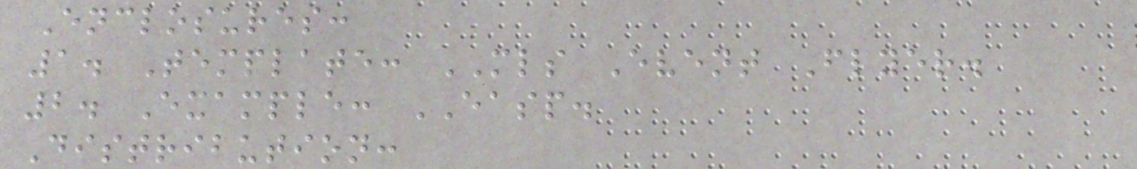Enclosures:
1. Template: MLS Event Flyer.
2. Example: EASP.
Distribution:
